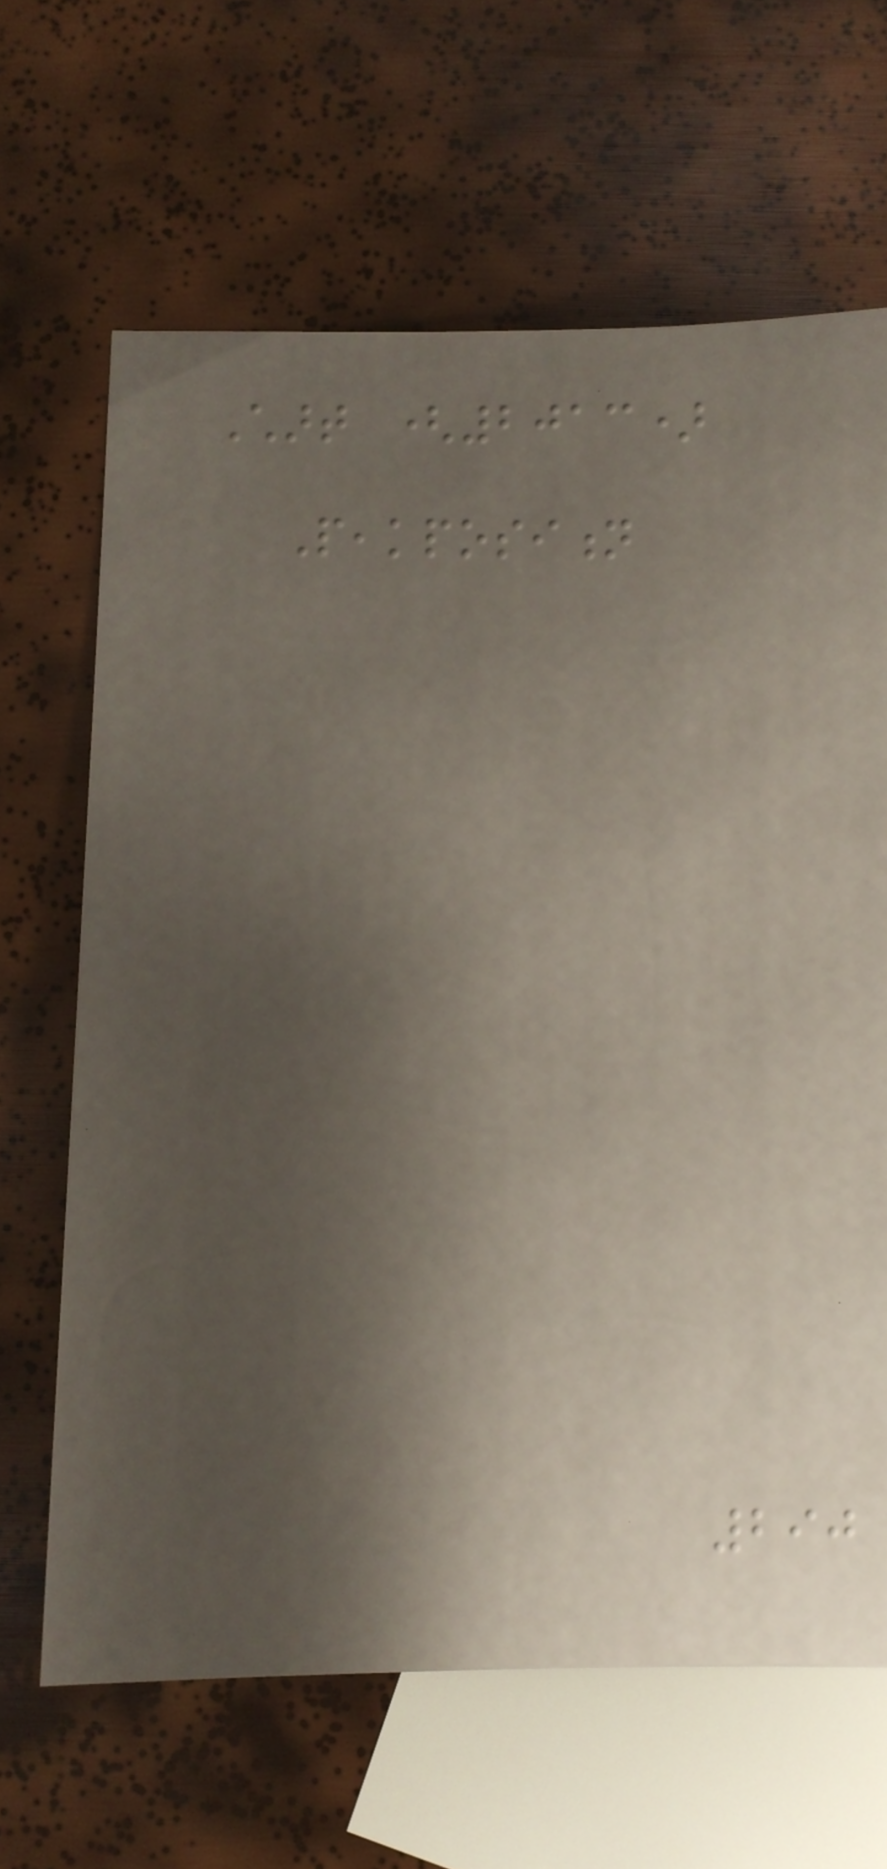Chart (2013)
Peakposition
290
